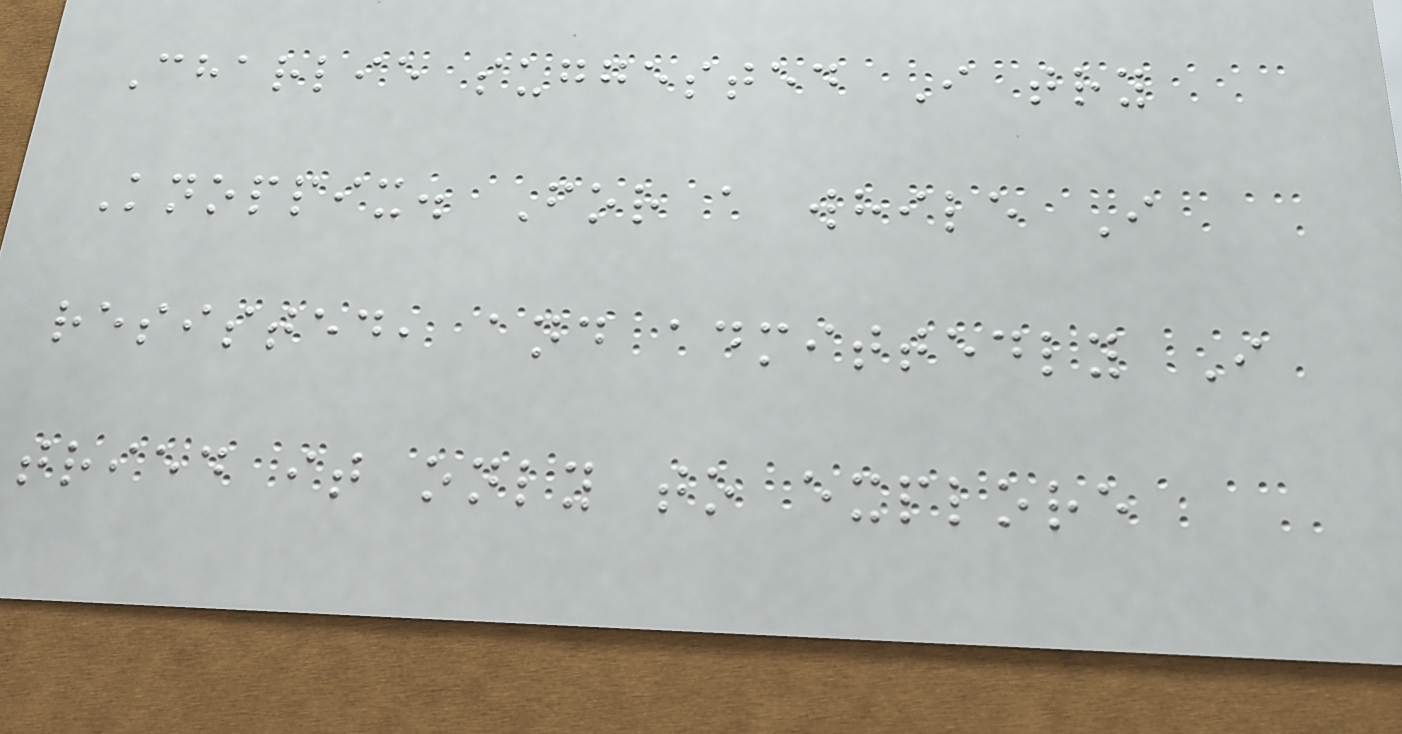Charlie suggested I try
Knoppix. For a while I
resisted, and admittedly I
tried it only to explore
